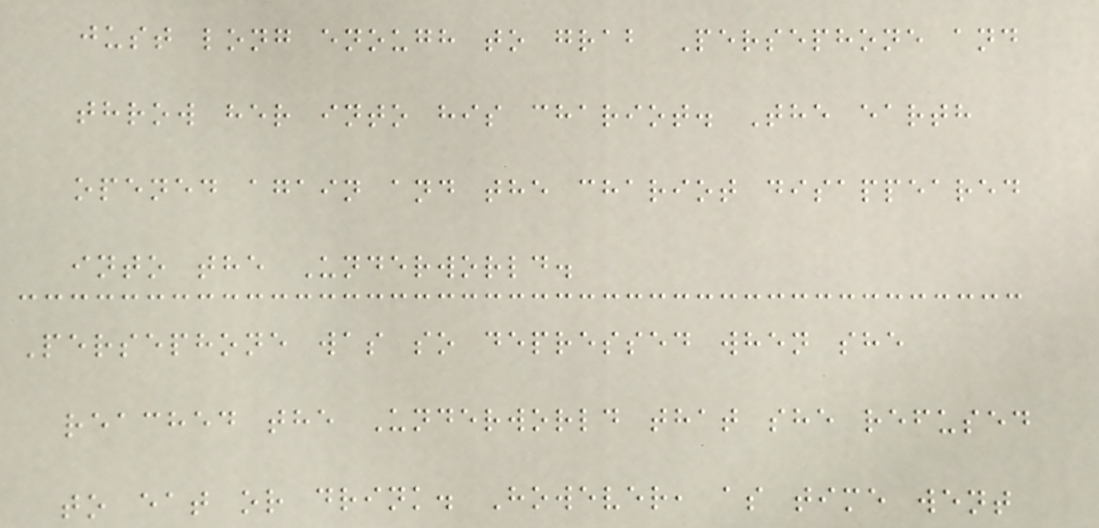just long enough to grab Persephone and
throw her into his chariot. The earth
opened again and the chariot disappeared
into the Underworld.
Persephone was so depressed when she
reached the Underworld that she refused
to eat or drink. However, as time went
